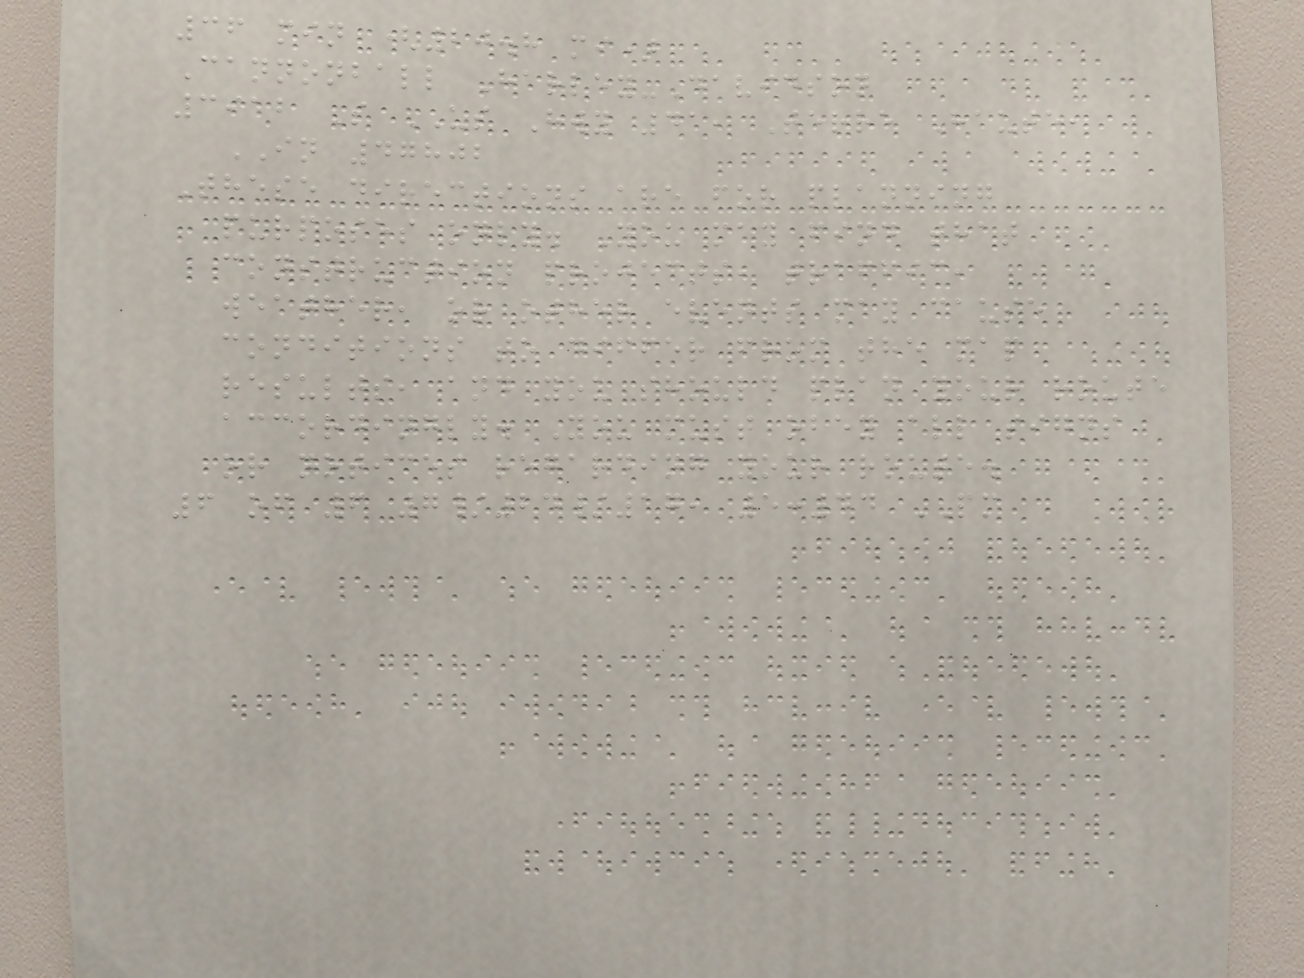36 min (20.8 mi)
Cannonball Harley-Davidson
3912 S US Hwy 41, Terre Haute,
IN 47802
These directions are for planning
purposes only. You may find that
construction projects, traffic,
weather, or other events may cause
conditions to differ from the map
results, and you should plan your route
accordingly. You must obey all signs
or notices regarding your route.
6 of 6 7/24/17, 5:44 PM
